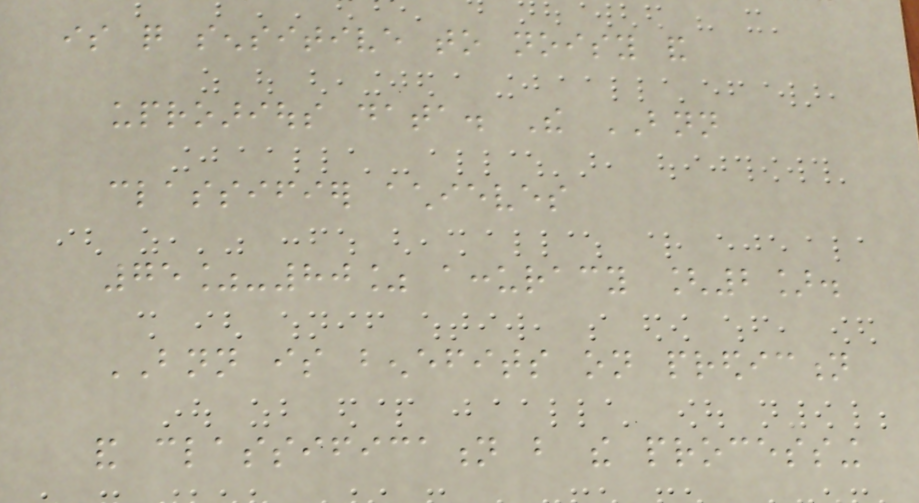is quite sensitive to noisy and
uproarious data. The BNN
classifier achieves
75%-80% accuracy [2].
BNN is benefits on prediction
and classification but the processing
